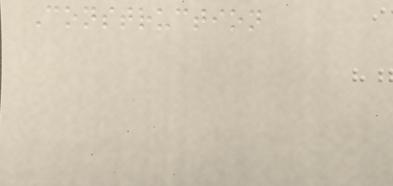Construction
